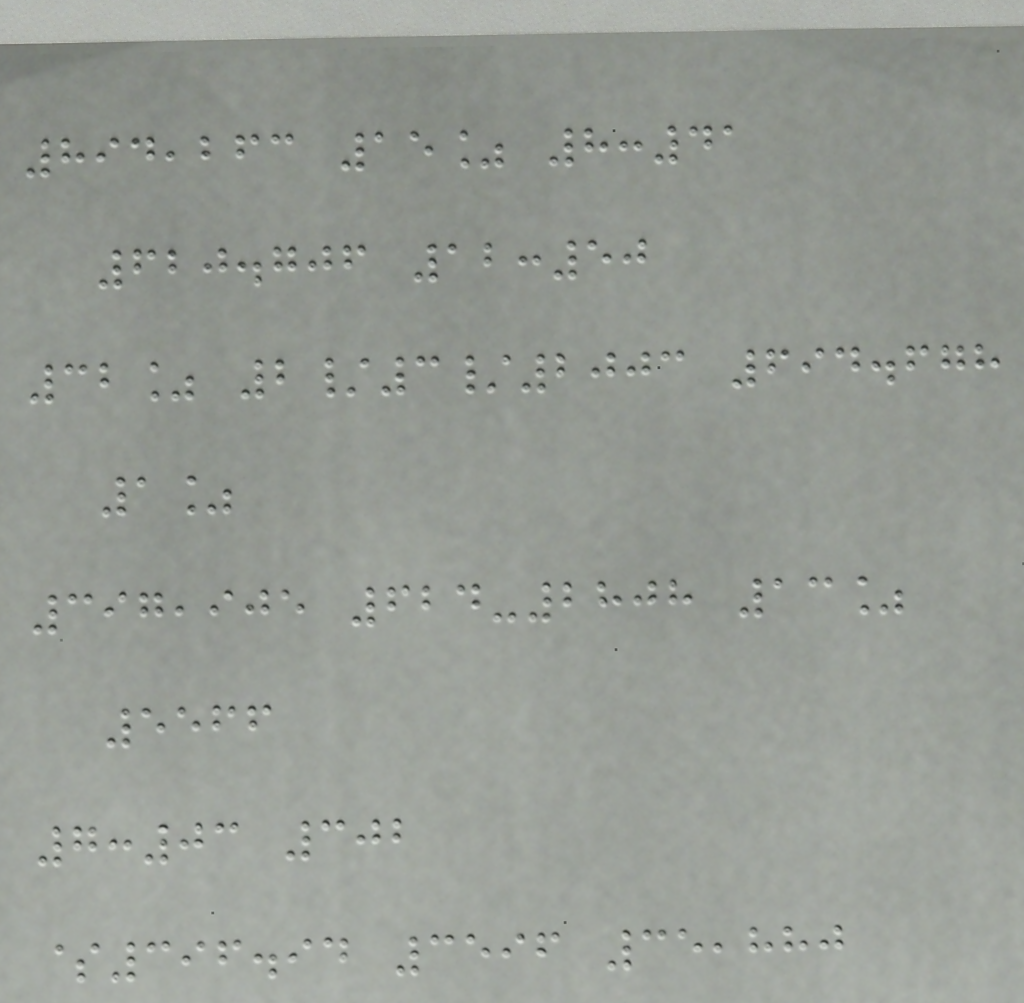894,263 15% 8:41
620.706 12:50
32% 2/3/2003 694.678
1%
397,905 624-2808 13%
5566
7:03 302
$396.94 3596 35,880
